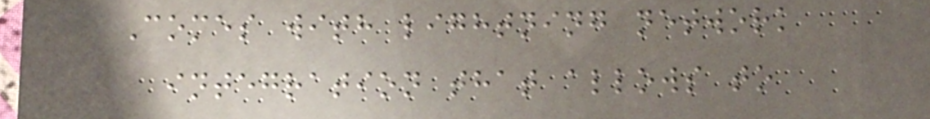Comes with lightning network
integration that allows to
